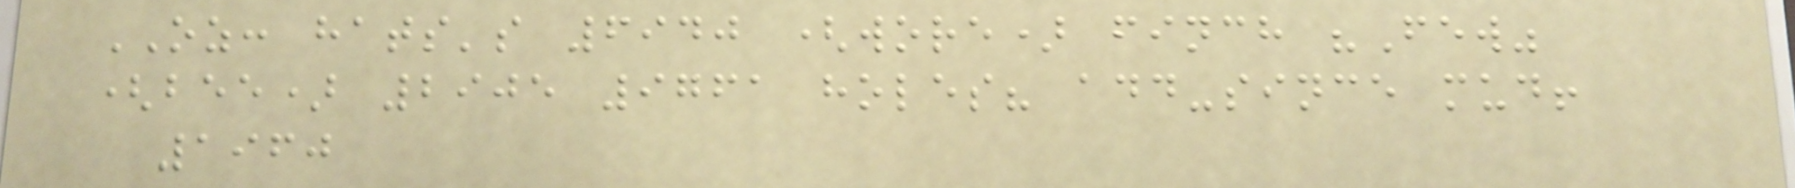OZ: hats's 6940 (wore) finch "Few"
(bee) 2905 9761 holes? add-since mud!
1960
